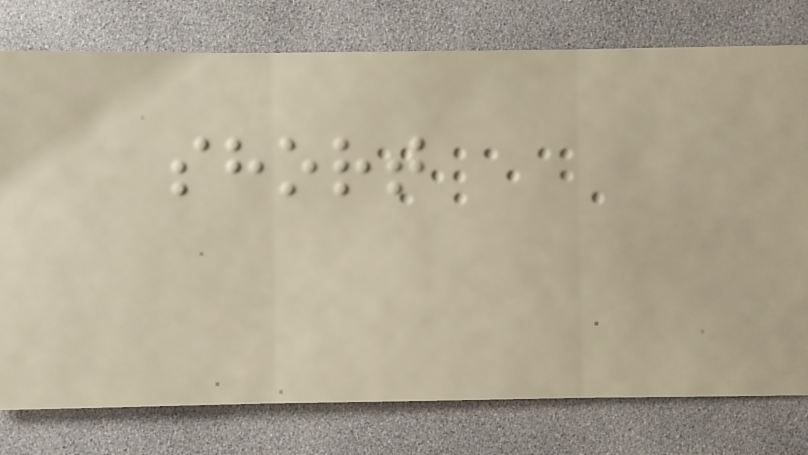short
